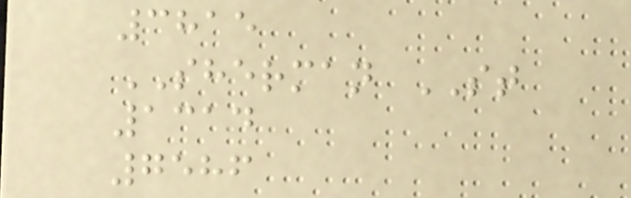3815
SHERMAN ST
1314
7586
